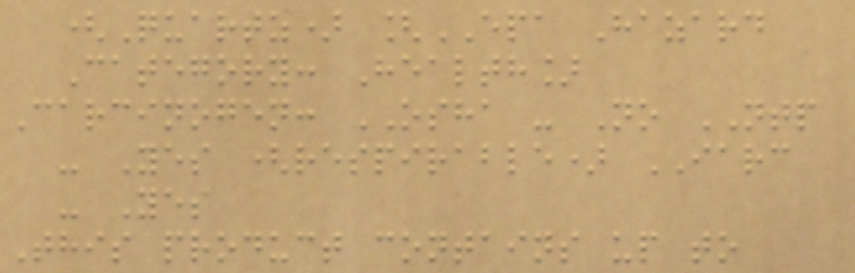(Quartz) [EPA Hazard
Category: Health]
Carcinogen: OSHA - No NTP
- Yes (respirable) IARC
- Yes
This product contains up to
